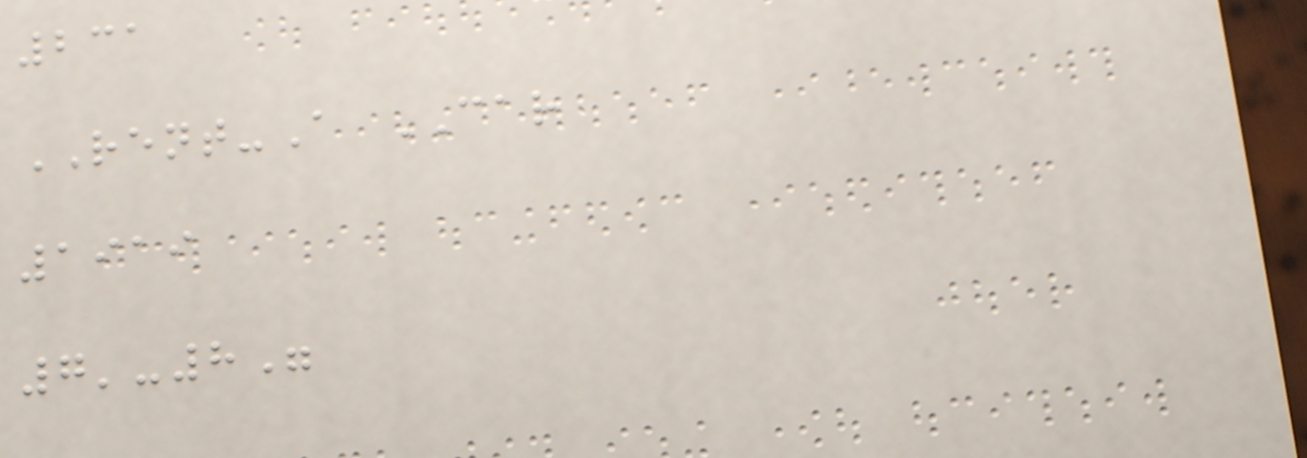231
RENT-A CAR
1919
7'-8"
